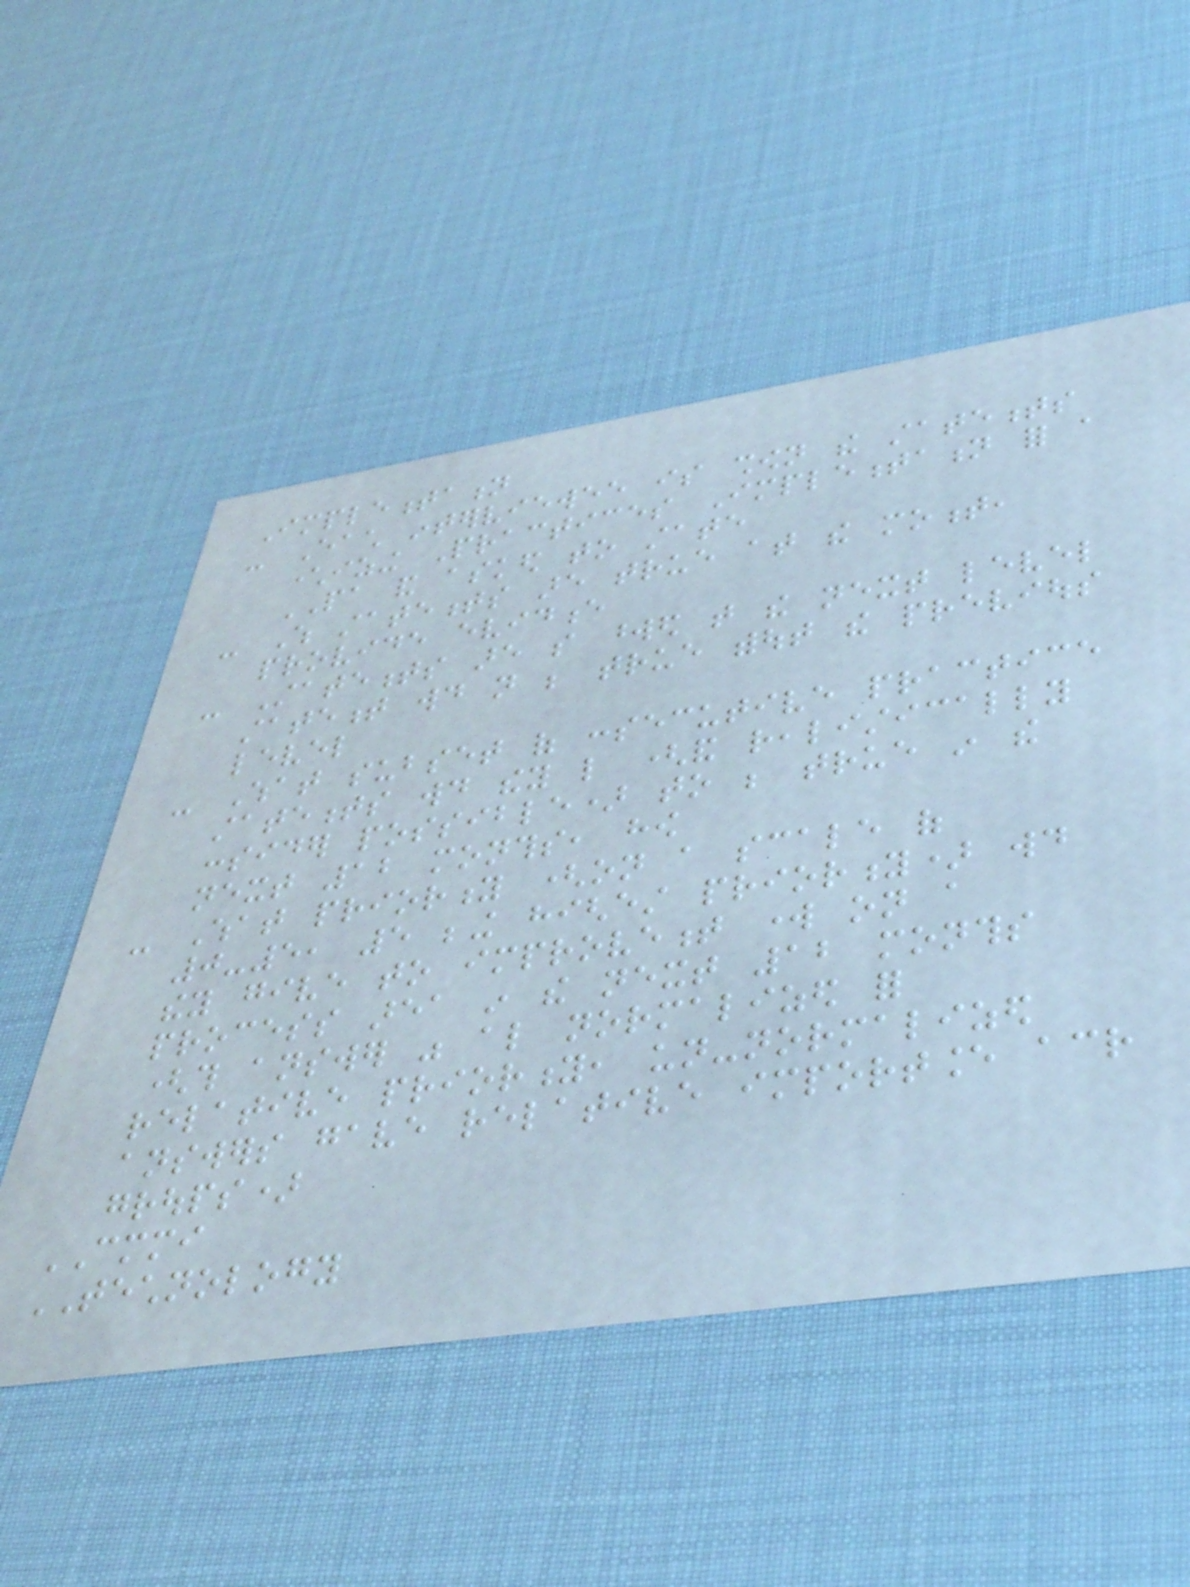Implementation
- Each interviewee is shown the statements
characterizing Practices Implementation for a
PA and asked to state
- Which statements are true at the moment,
provide evidence
- Statements are so worded that the next level
statement would not be true without the previous
level
- What subset of consecutive practice
statements would they like (and realistically
consider possible) to be true in the
next 12 months, how
- What priority (on a scale of
0-5, 5 being highest priority) would
they give to improvement work on a
process area in the next 12 months
(this answer was also normalized for
relative priority, un-normalized
answers gave relative importance across
groups)
CMMI
TECHNOLOGY
